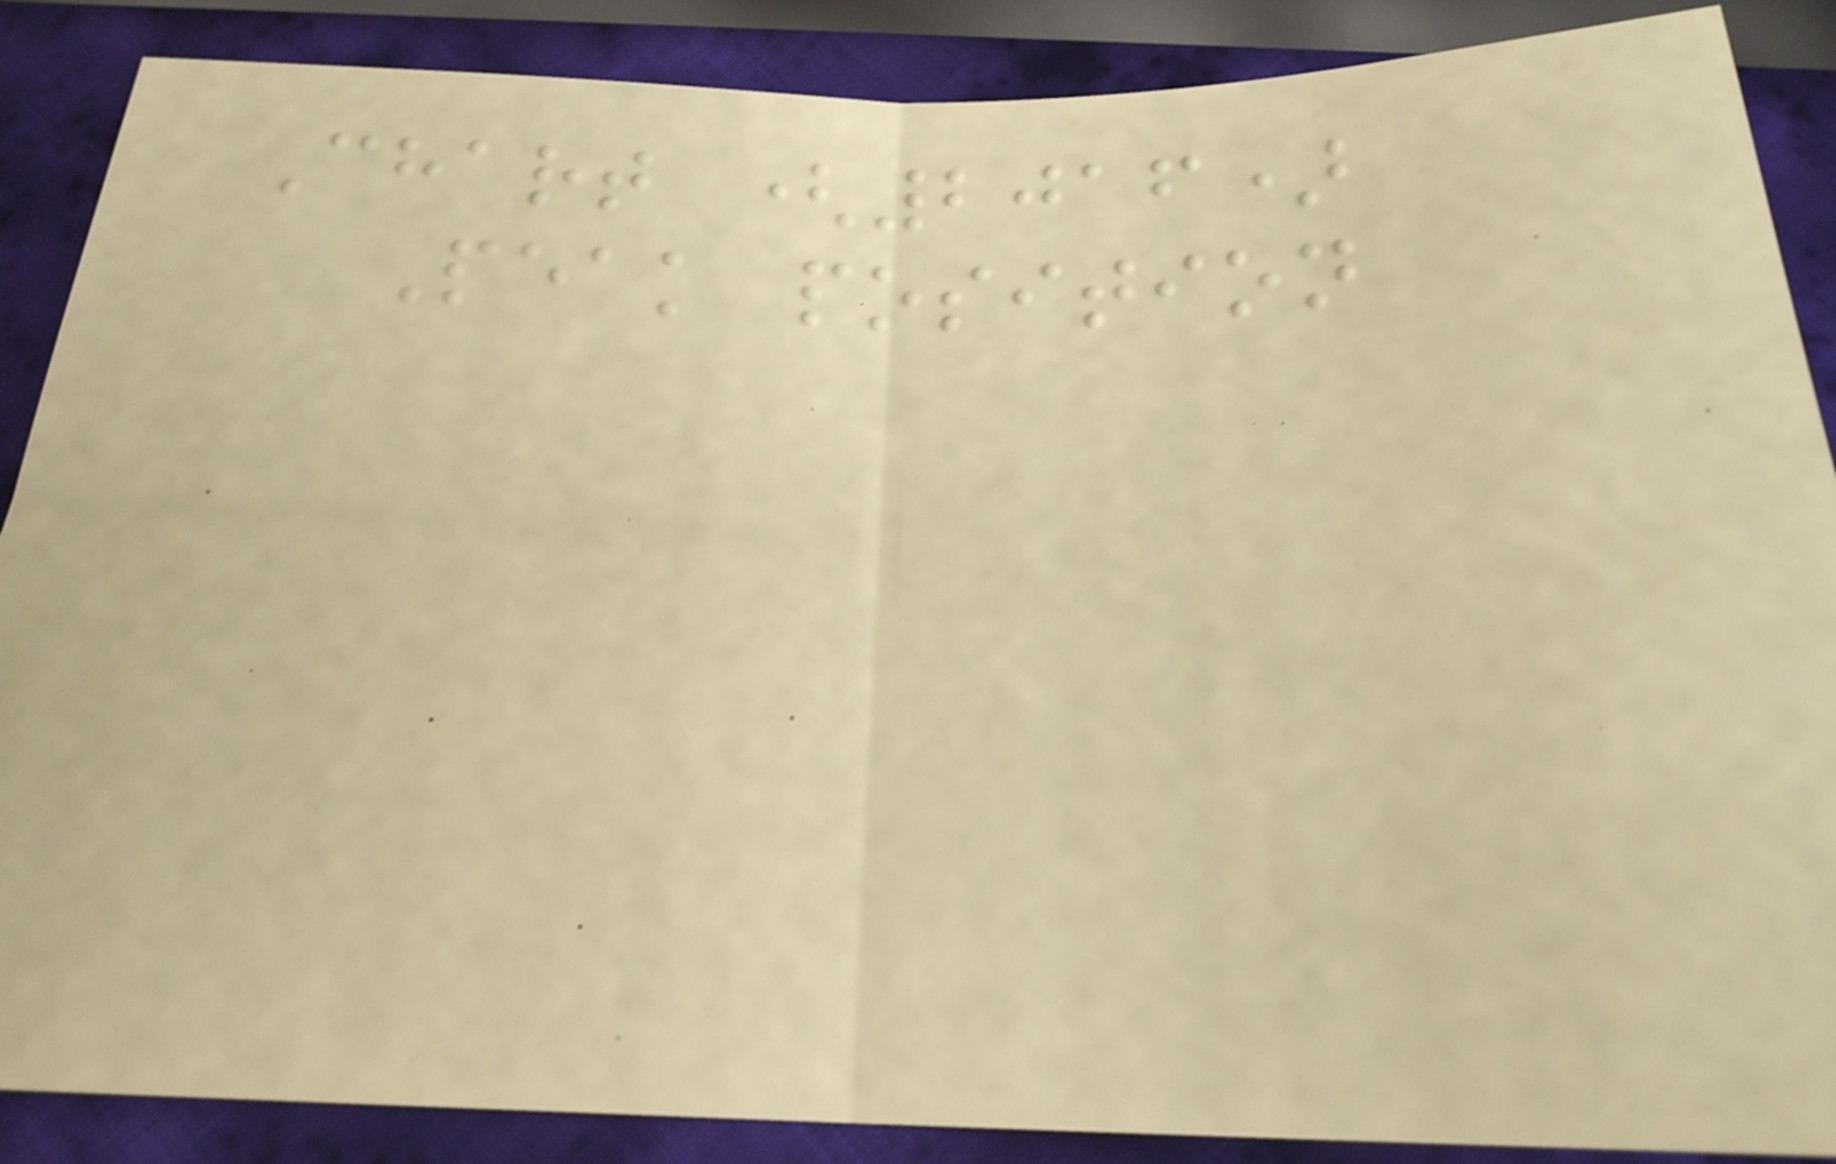Chart (2016)
Peak position
